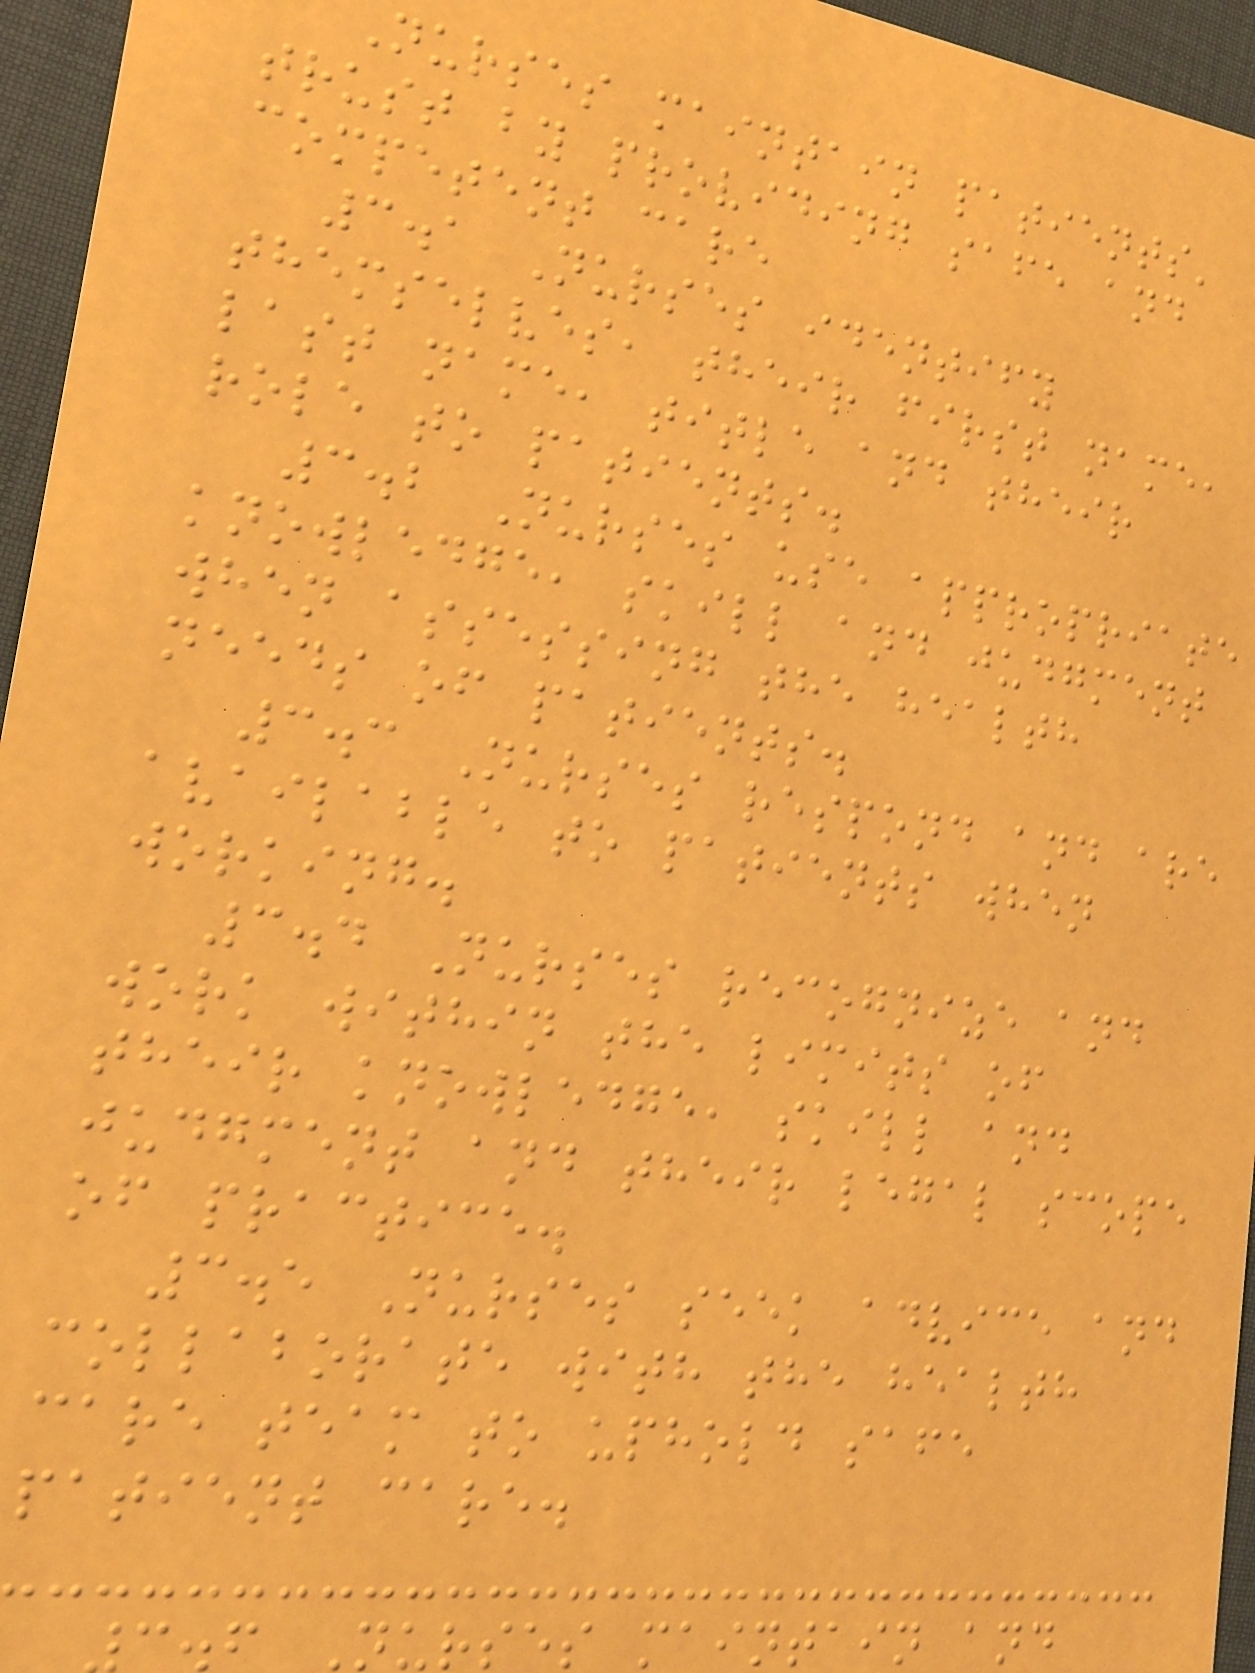nurses maintain patients'
trust by providing safe and
competent care
3.1 Nurses identify
themselves, their first name,
last name, title and their
role to patients.
3.2 Nurses use appropriate
knowledge, skill and judgment
when assessing the health
needs of patients.
3.3 Nurses respond and are
available to patients when
working.
3.4 Nurses recognize and
work within the limits of
their knowledge, skill and
judgment and their legal scope
of practice.
3.5 Nurses seek advice and
collaborate with the health
care team to uphold safe
patient care.
Nurses maintain and
